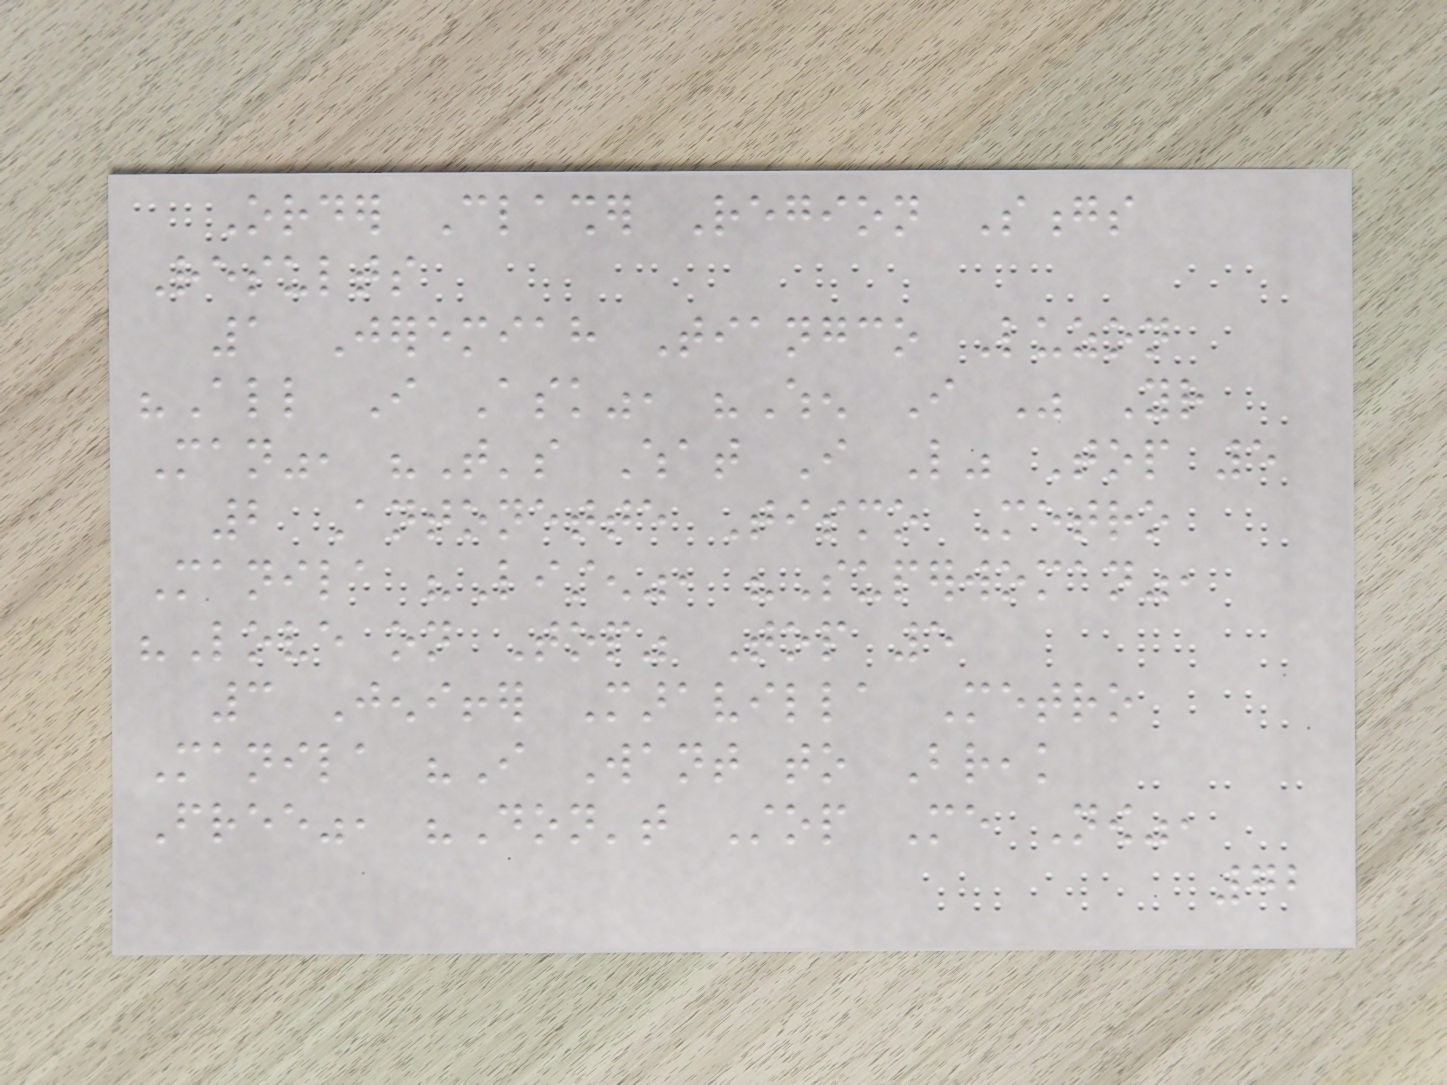Order Clasher Region Songs
Results
1 Jeremiah Tiangco Luzon
"All I Ask", "When I Was Your
Man", "That's What I Like" Top 5
2 Antonette Tismo Metro
Manila "Listen", "Superwoman",
"Love on Top" Top 5
3 Jeniffer Maravilla Metro
Manila "I Want to Break
Free", "Don't Stop Me Now",
72
